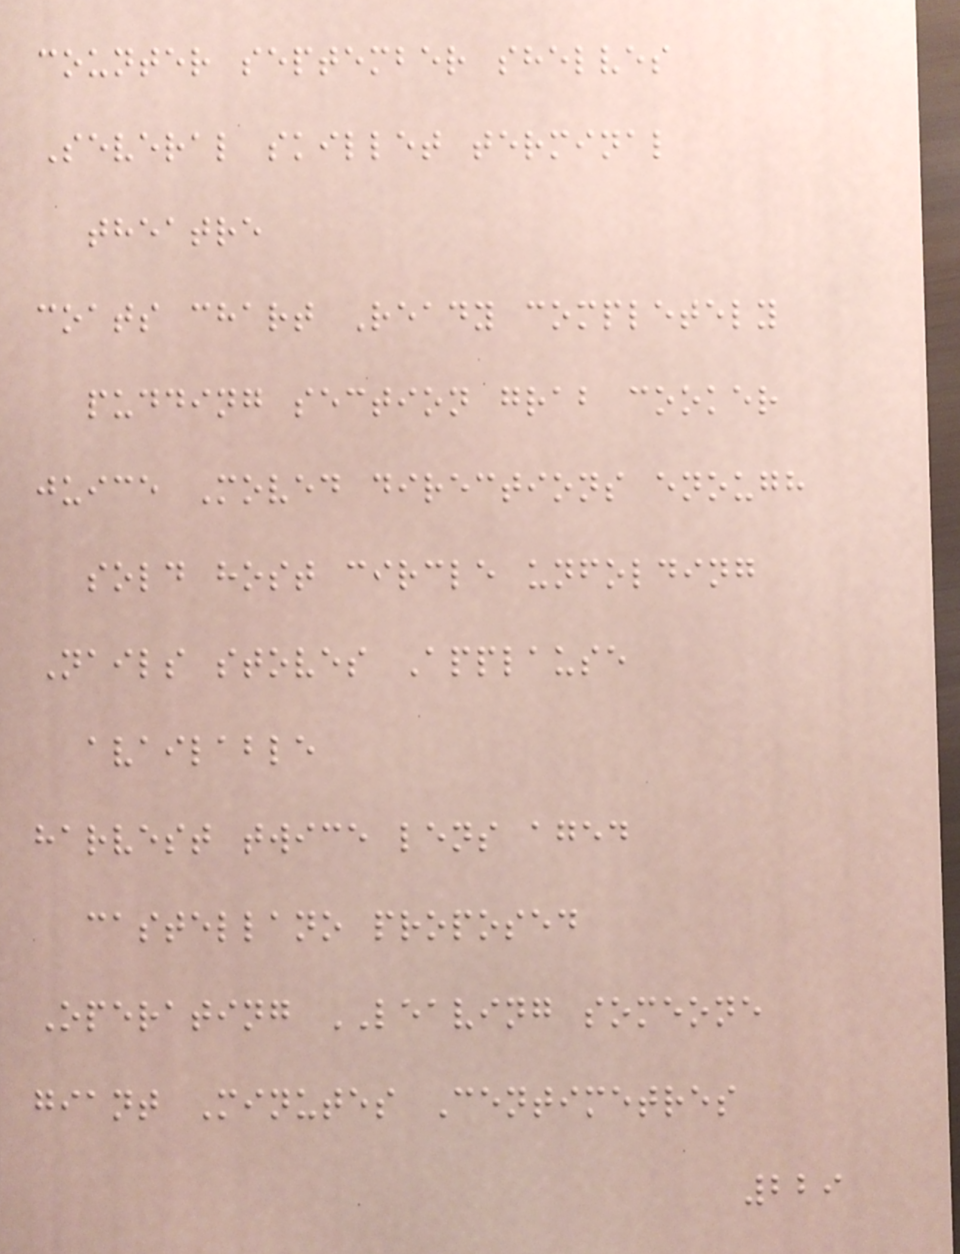counter september shelves
Several skillet terminal
theatre
coats chart Ready completely
pudding section grab cooker
juice Moved directions enough
sold host circle unfolding
Nails stoves Applause
available
harvest twice lens aged
castellano proposed
Operating LEAVING someone
giant Minutes Centimetres
229
